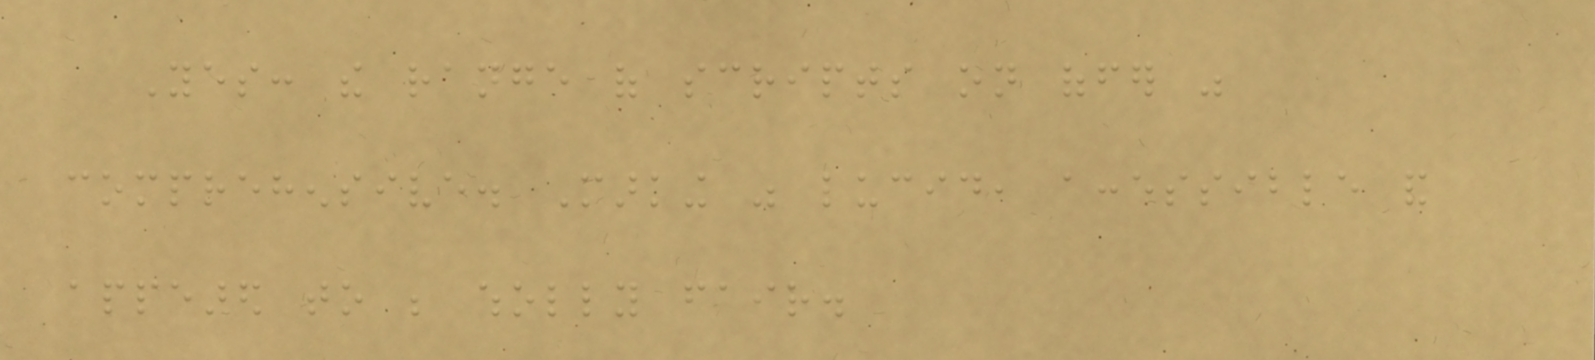Yes: the range of scripts on offer was
comprehensive. Marking was lucid, accessible and
appeared to be wholly fair.
